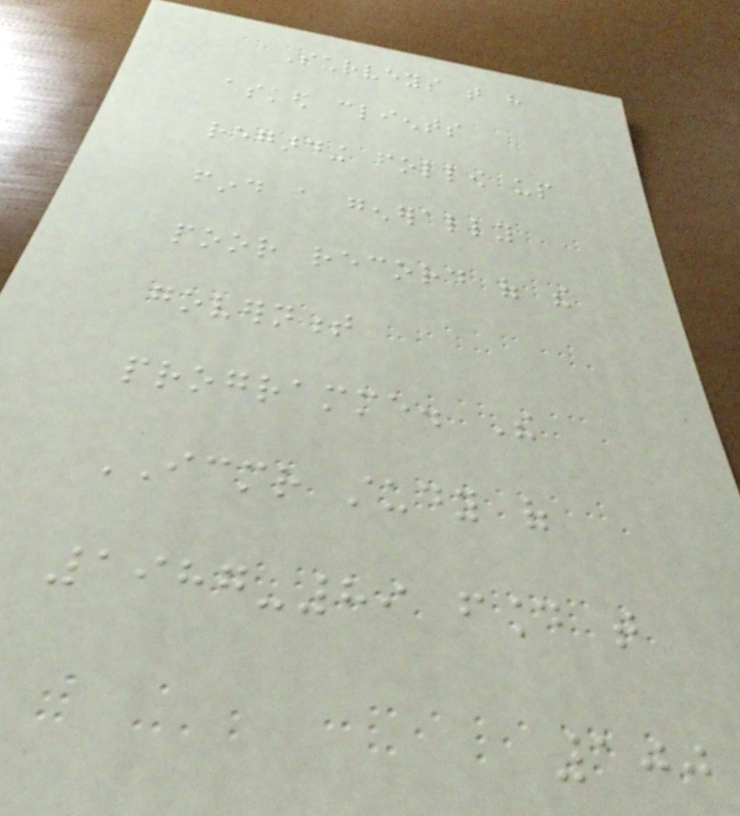Surveys that have
asked clients
regarding follow up
find a generally
poor record of the
government
programme. The
ICMR study of
1987-89 found that
100
